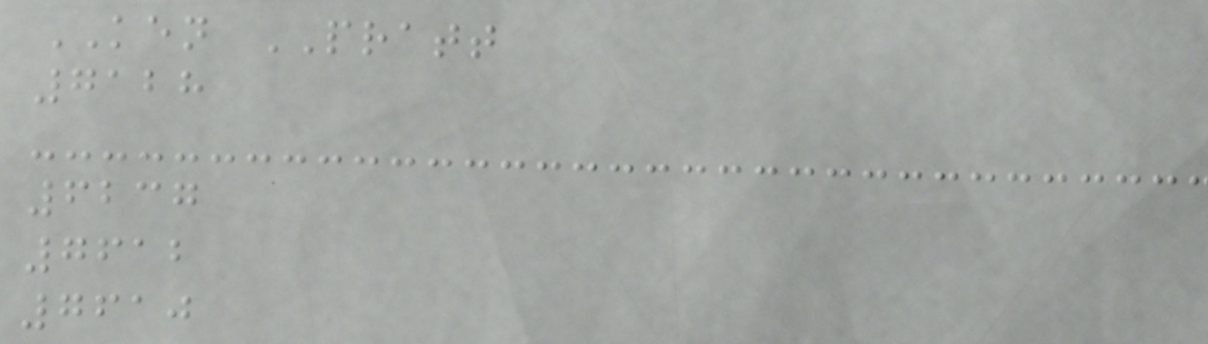KEN PRATT
7128
6237
7612
7610
